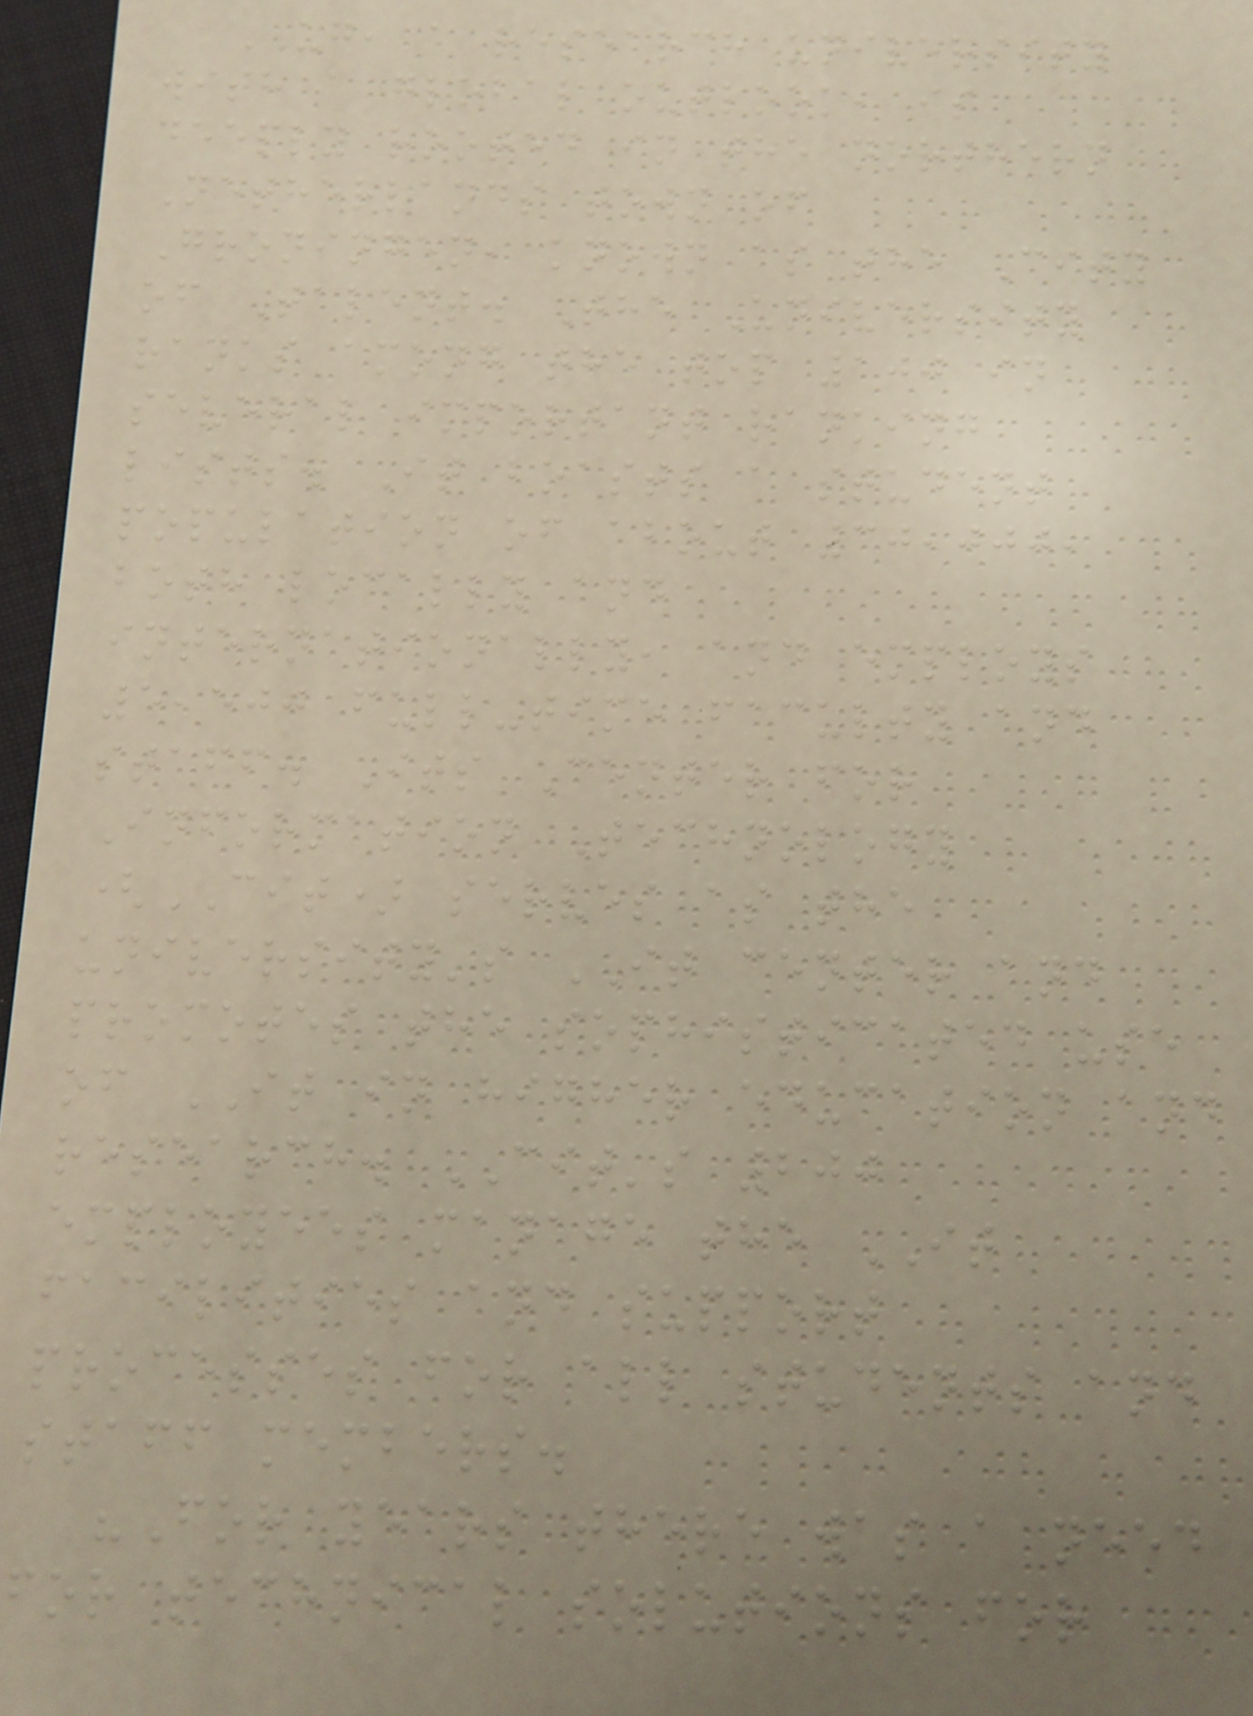UG, a research university
with a global outlook, is
deeply rooted in the northern
Netherlands town of
Groningen, known as the City
of Talent. The University
ranks among the top 100 in
several important ranking
lists. It boasts a student
population of about 30,000,
both locally and
internationally, and employs
5,500 full-time faculty and
staff. Its Center for
Information Technology
(CIT) serves as the
university's IT center and
promotes the sophisticated use
of IT in higher education and
research. CIT's 200
employees manage the IT
facilities and support
processes for all students and
staff members.
"For years there was a need
for technical solutions for
